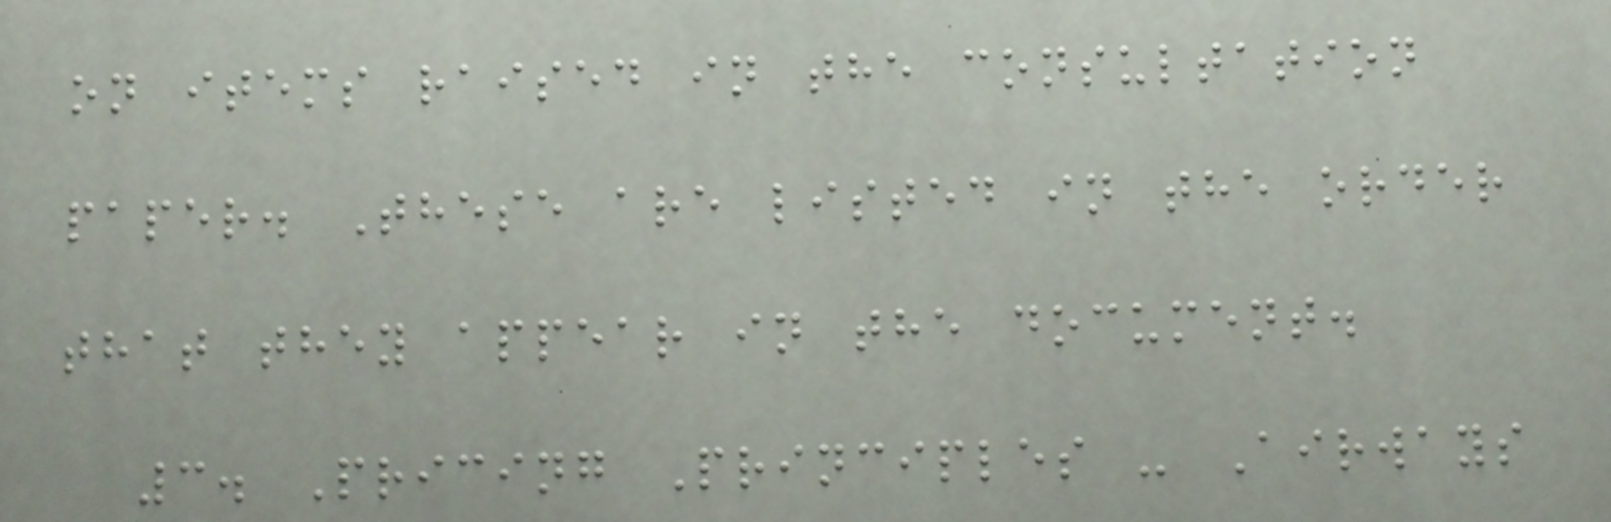on items raised in the consultation
paper. These are listed in the order
that they appear in the document.
3. Pricing Principles - Airways
